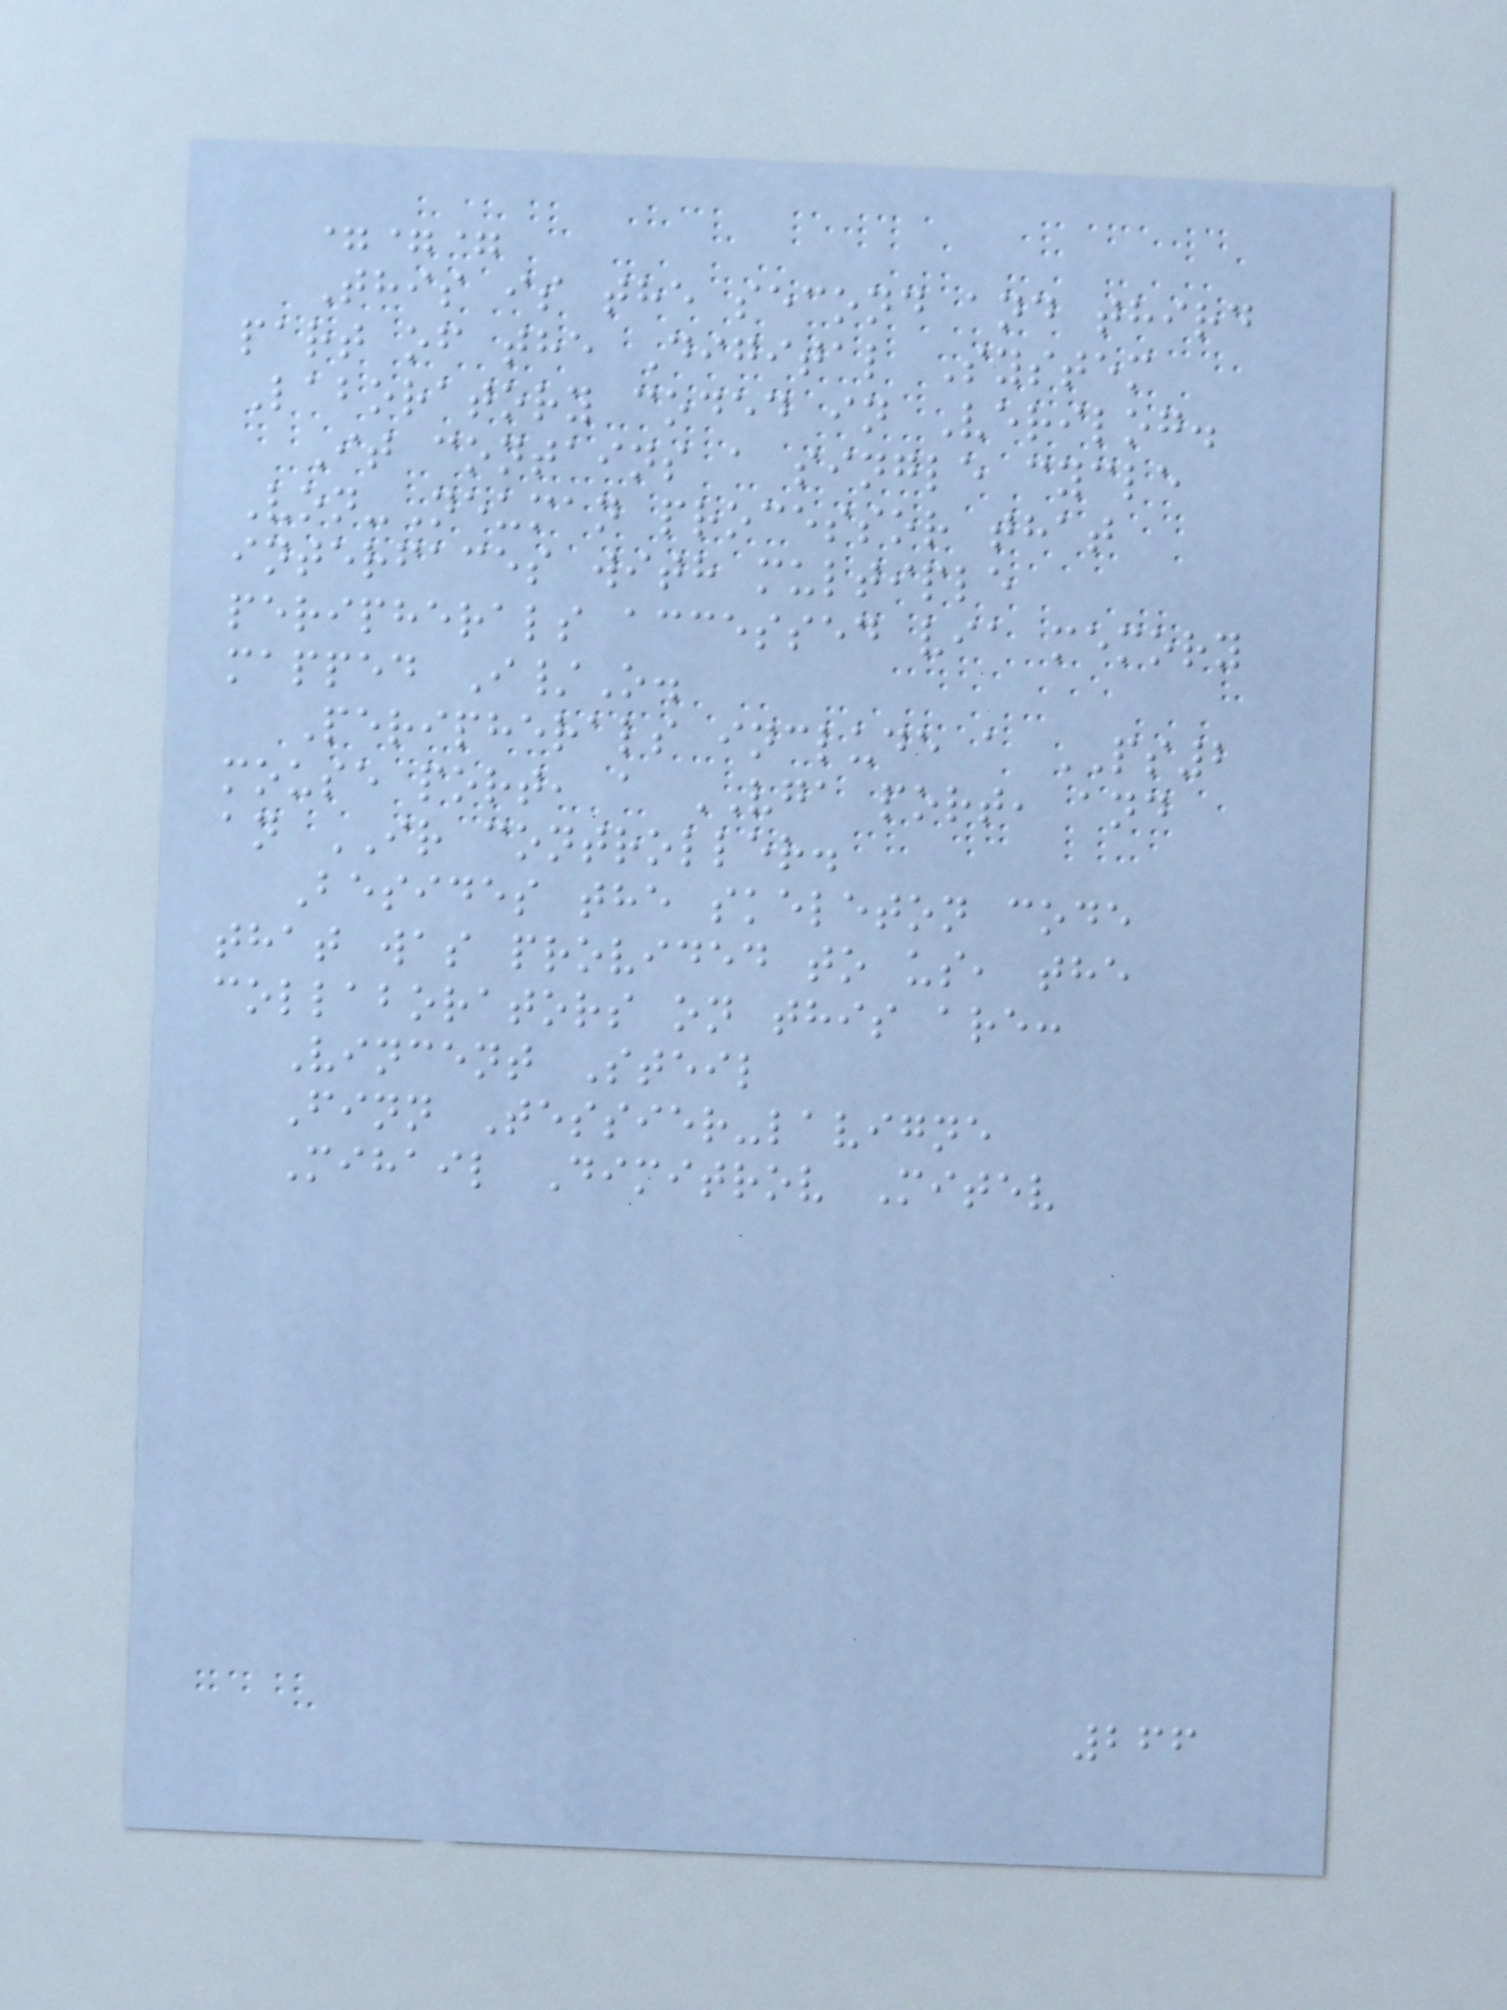===
This is the second and third
part of the Digital System
Laboratory coded in Verilog.
It contains a single cycle
Von-Neuman processor that
interfaces with multiple
peripherals accessed via memory
mapped I/O.
Peripherals include a PS2
mouse port, a VGA port, and
an IR controller.
Besides the skeleton code
that was provided to us, the
collaborators on this are:
Vincent Steil
Finn Tessier-lavigne
Mihail Dimitrov Mitev
266
